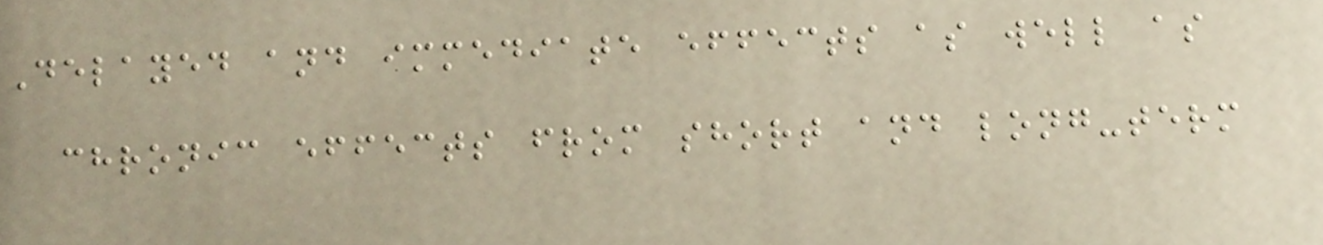Delayed and immediate effects as well as
chronic effects from short and long-term
